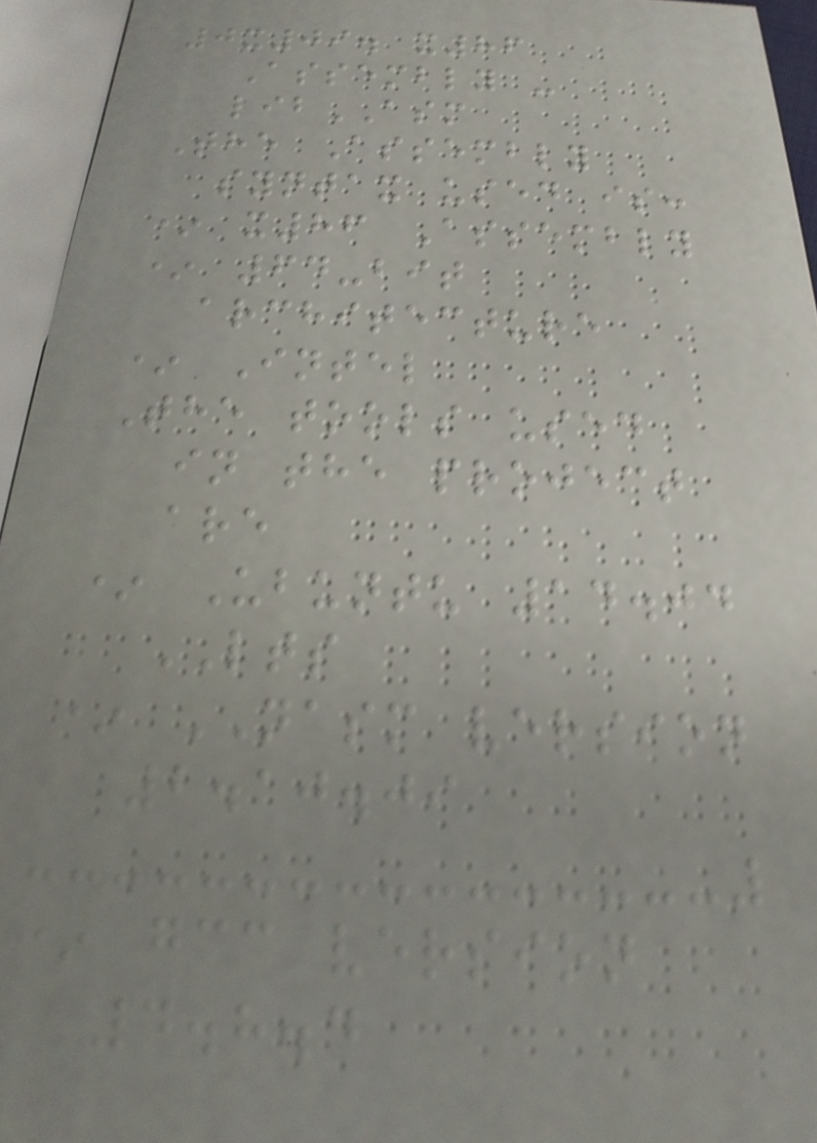0x09. x86
Assembly -
libASM
The Assembly
syntax used is:
* x86 Assembly
* 64-bit
architecture
* Intel
The tools used
in the project
are
* Ubuntu 14.04
LTS
* NASM version
2.10.09
* gcc version
4.8.4
